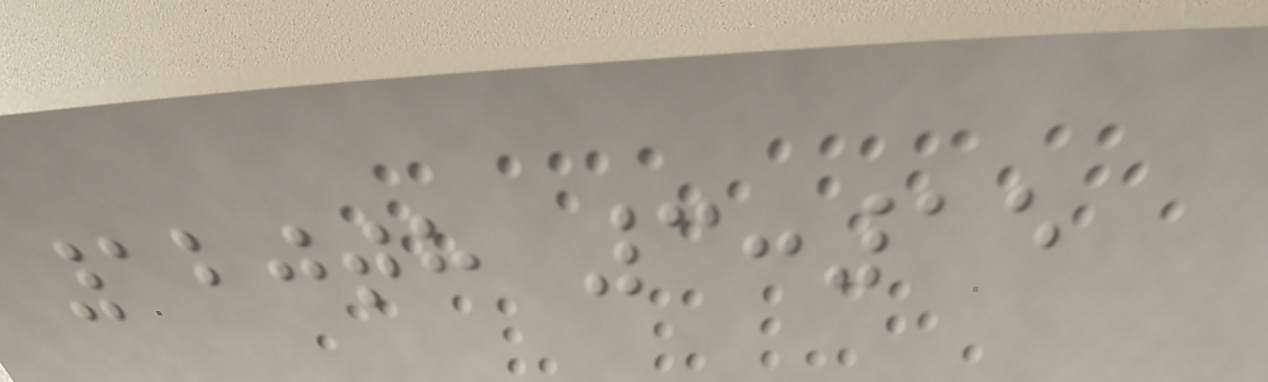120th 3:15
